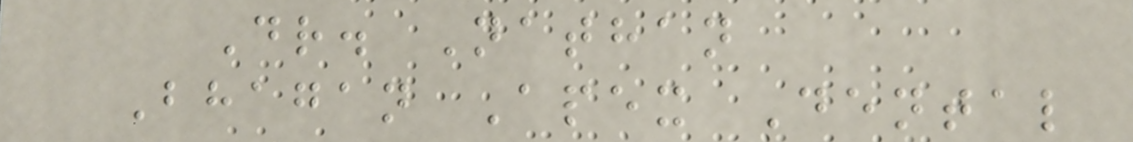Dr. Nathan
Bhagan Apex Dental
